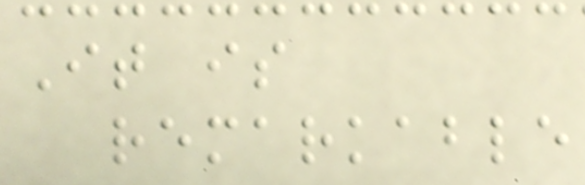It is
remarkable
